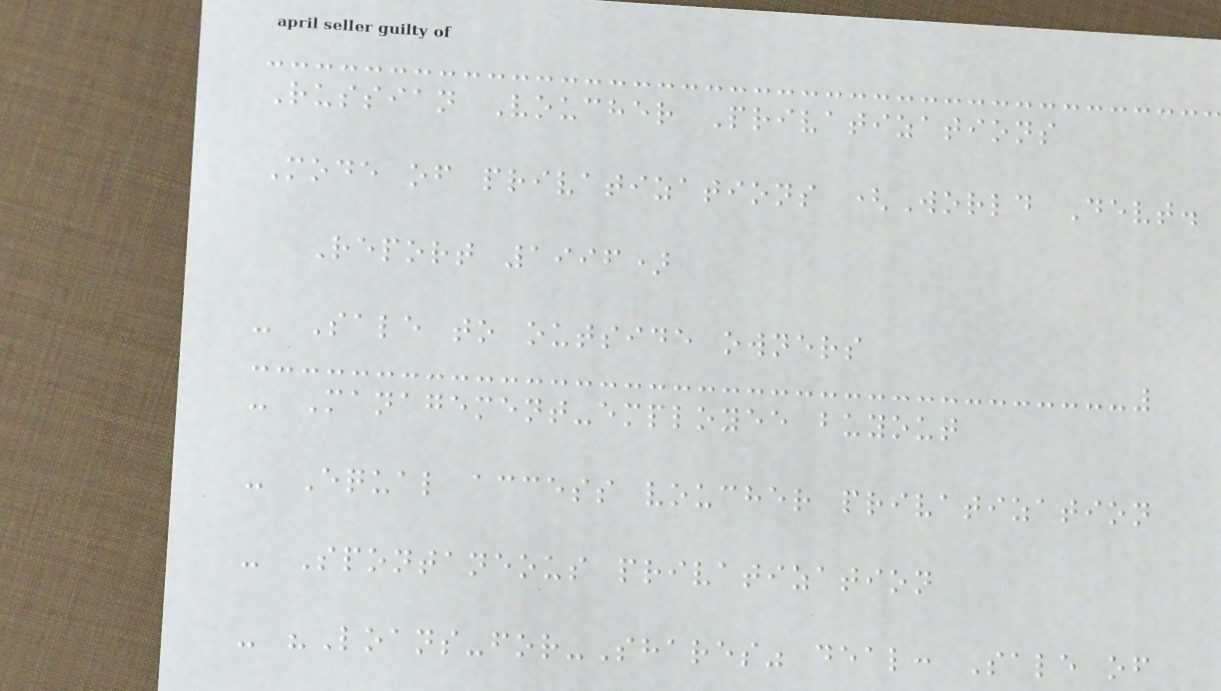Russian Voucher Privatizations
Mode of privatizations (World Devt.
Report 1996)
- Sale to outside owners
- Management-employee buyout
- Equal access voucher privatization
- Spontaneous privatization
- "Loans-for-Shares" deal: Sale of
